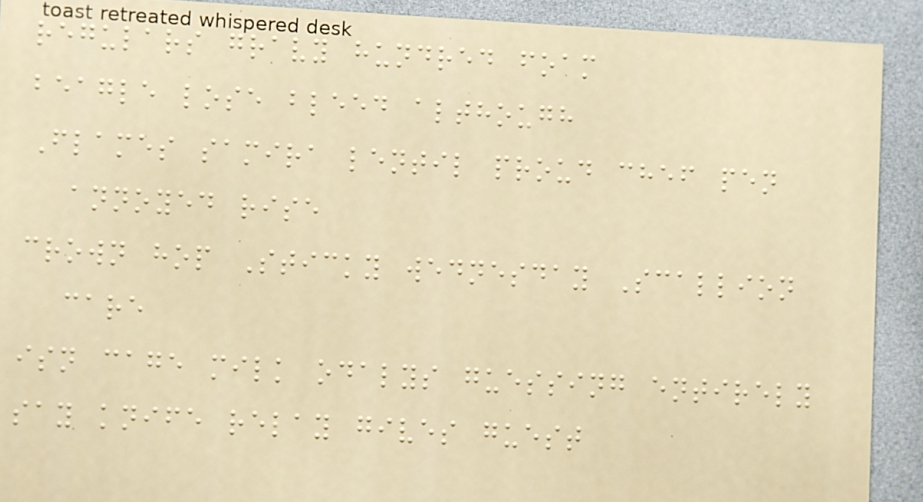regulars gravy hundred foam
beagle lose bleed although
Flames samira lentil proud chef pen
annoyed rise
crown hop Sticky wednesday Scallion
care
isn cage milk odalys guessing entirely
say knife relay gives guest
